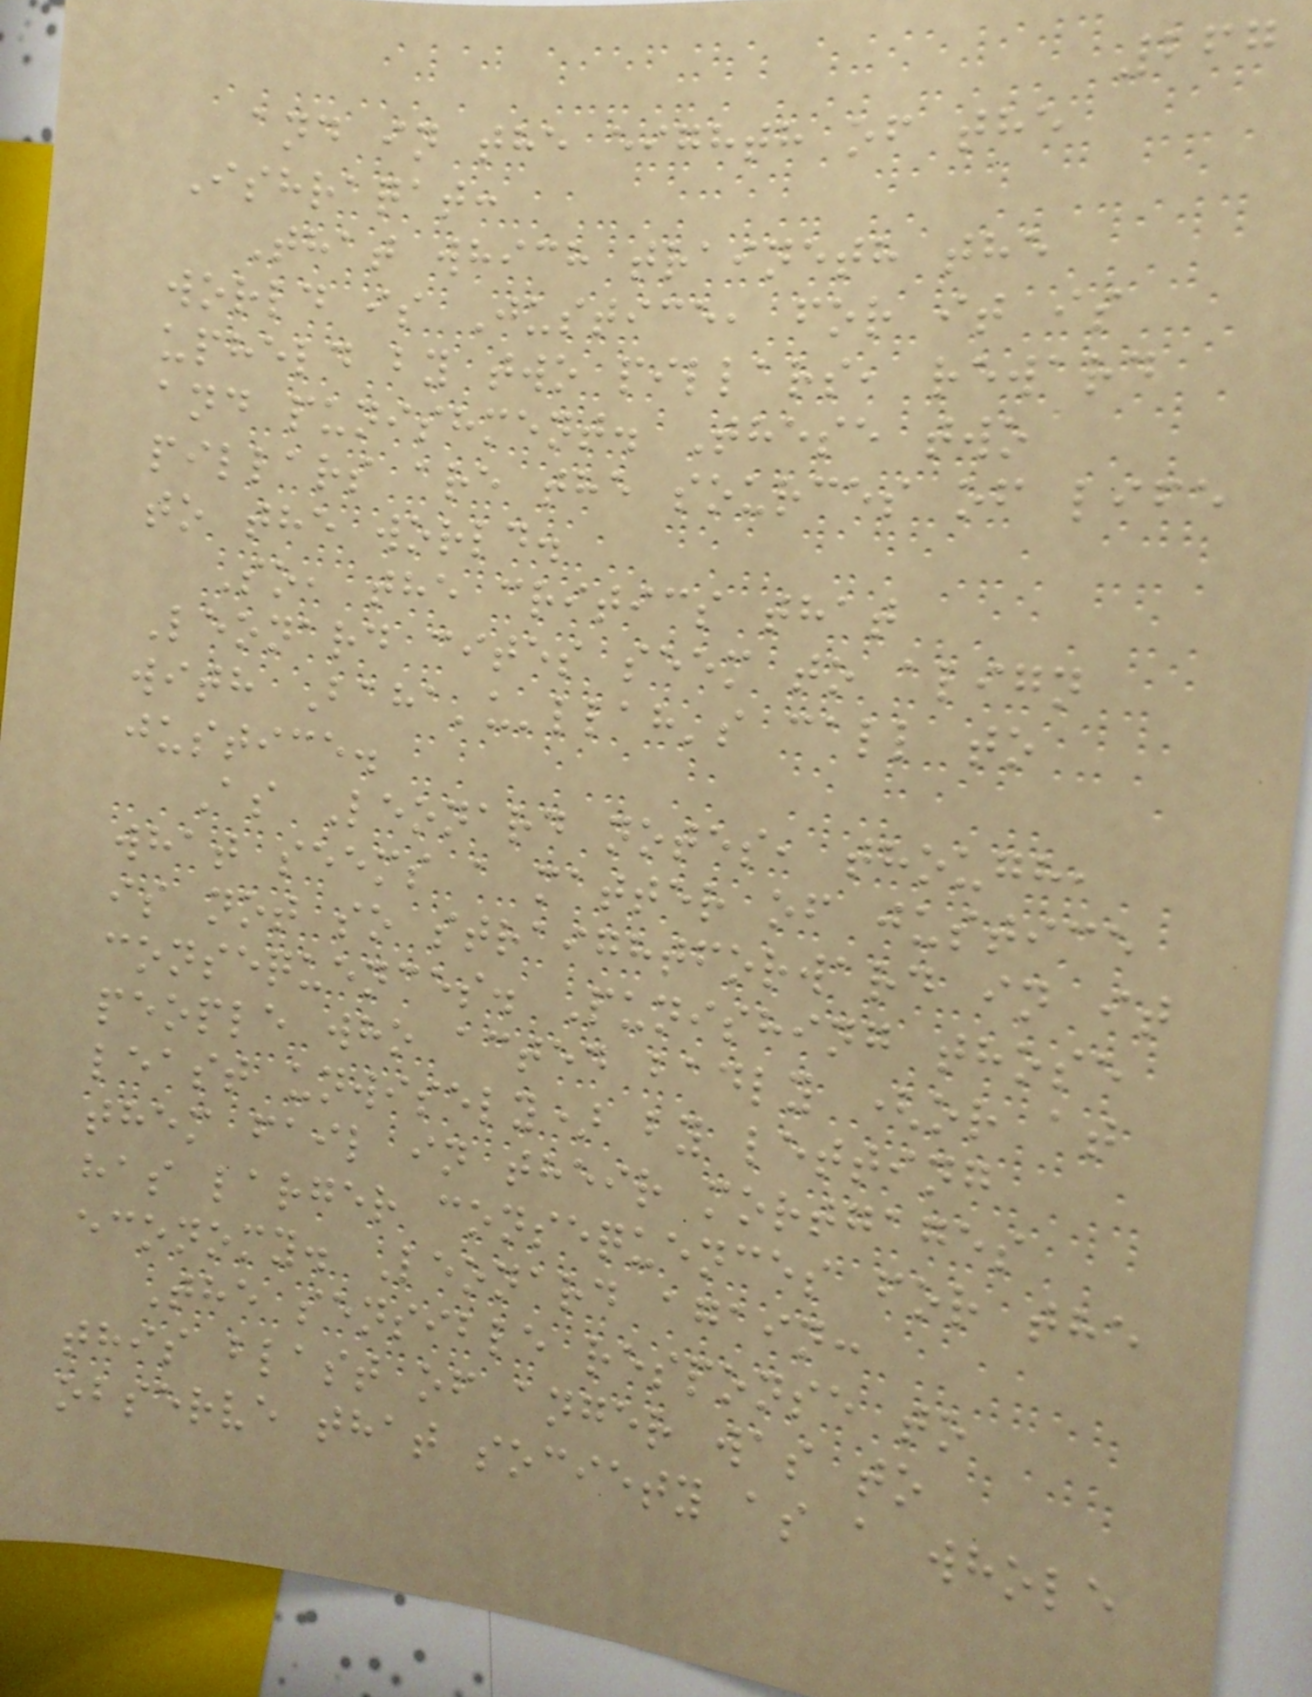267
and in the eighth of the
Ishraqat:
That which traineth the
world is Justice, for it is
upheld by two pillars, reward
and punishment. These two
pillars are the sources of life
to the world.
So, the critics that
Leonard cites seem to align
with Baha'u'llah's call to
justice.
As Leonard notes, though,
what seems a matter of justice
is not so straightforward in it
consequences. Punishing those
people who acted badly (or at
least unwisely) by letting
them fail in their mortgages
has larger consequences for the
economy. Leonard again:
The sensible response to
this blast of anger was to
observe that society as a whole
